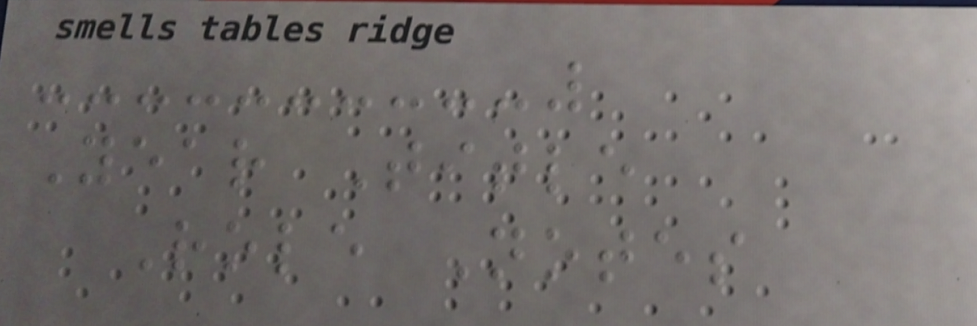Year Title
Role Notes
